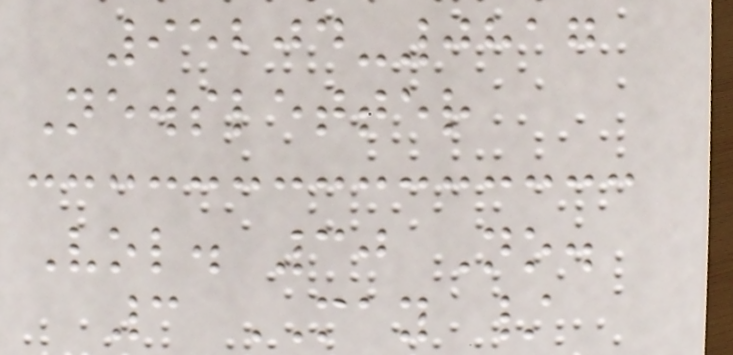95204-0817
Newsletter
Vol. 30 No.
3 MAY /
